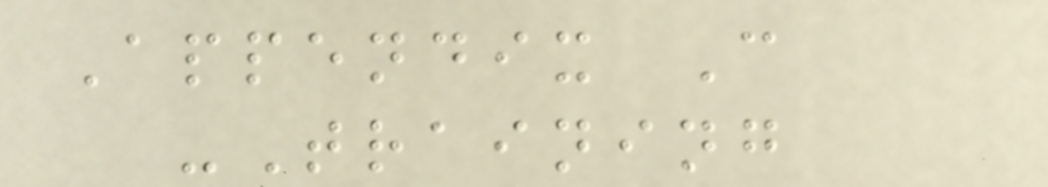Appendix C
-Training
